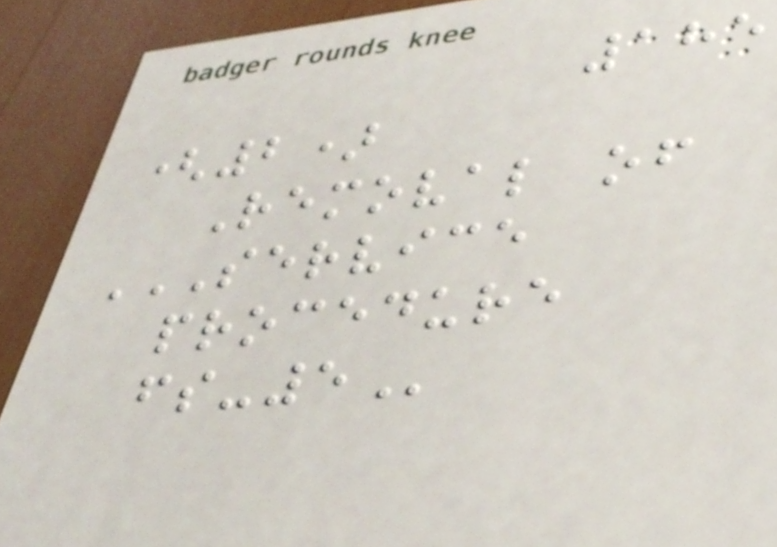185
(2)
Removal of
SERVICE
PROCEDURE
FS-5
